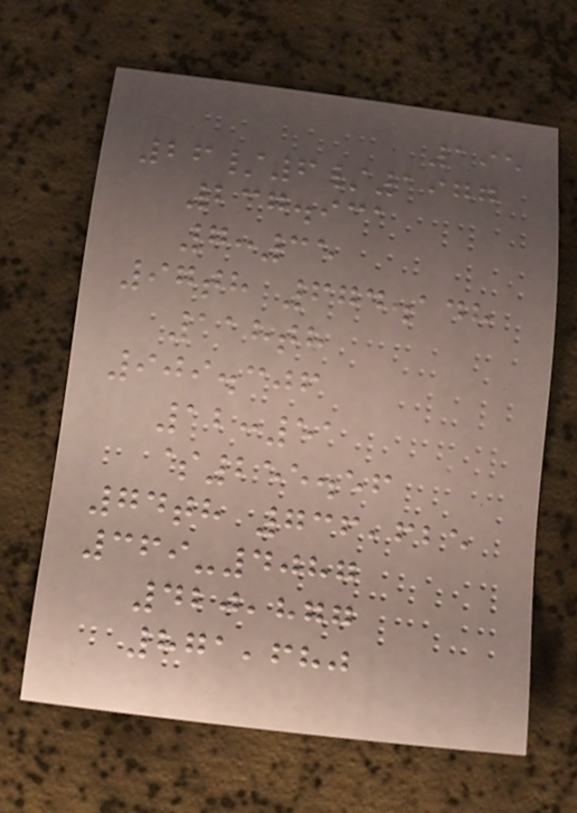195
26/6/1977
237.931
7:35
97th 674.148
118th
909.306
12:51
$255.56
74th 736,625
369-4087
420,877
871,680
